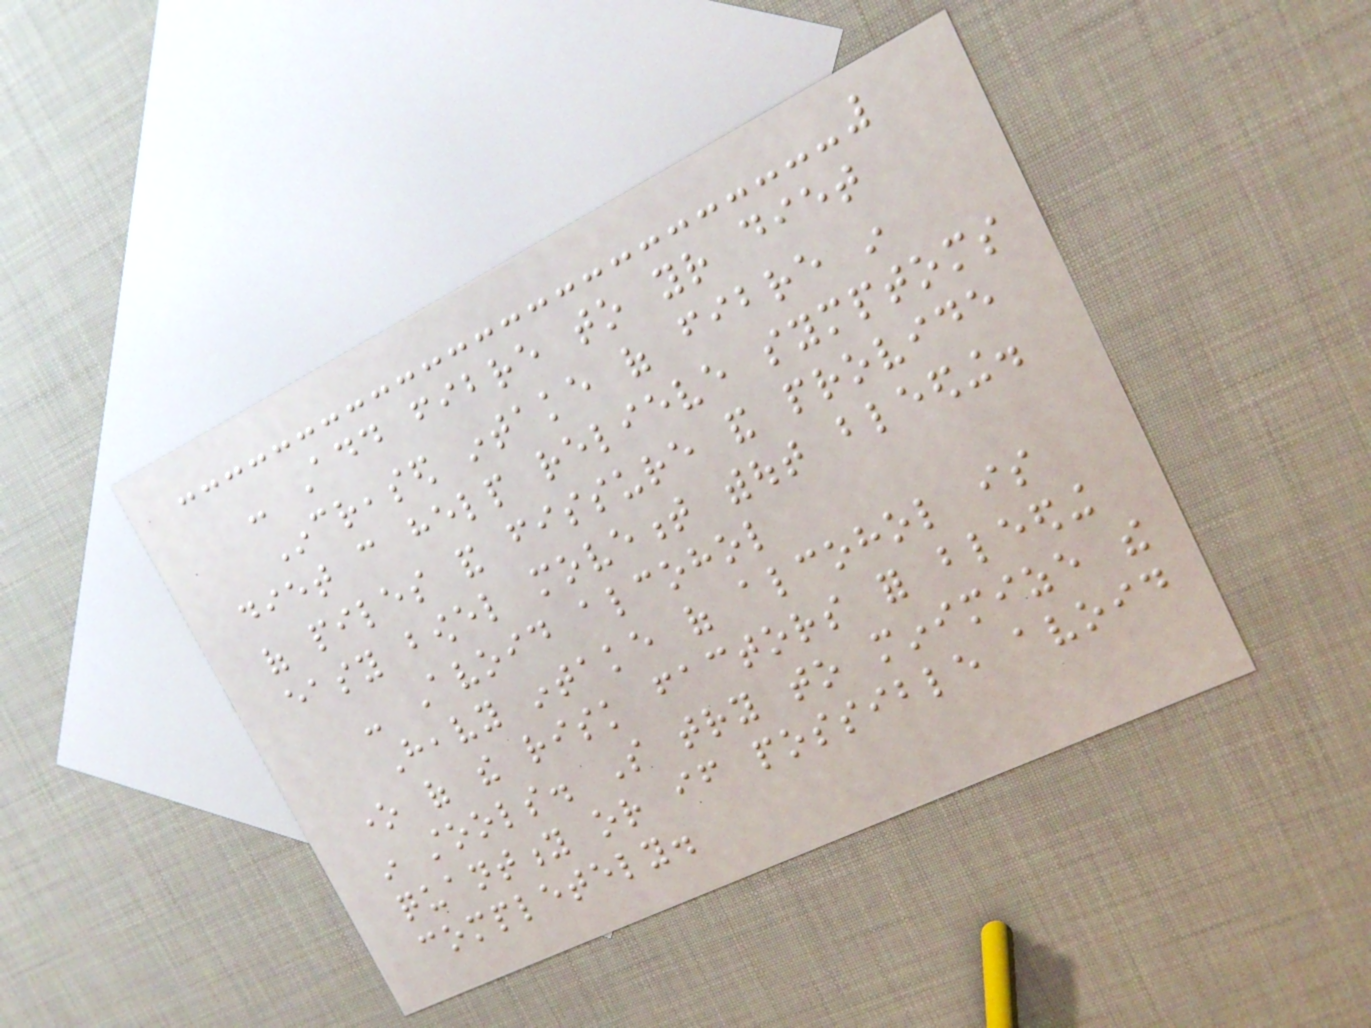- Add fibre to your diet
Increased intake of fibre in
diet can help relieve symptoms
of piles and fissure and provide
easy bowel movement without bleeding.
- Avoid alcohol
Heavy intake of alcohol is
one of the risk factors for bleeding
in stools. So try to minimize the
quantity or if possible avoid
completely.
